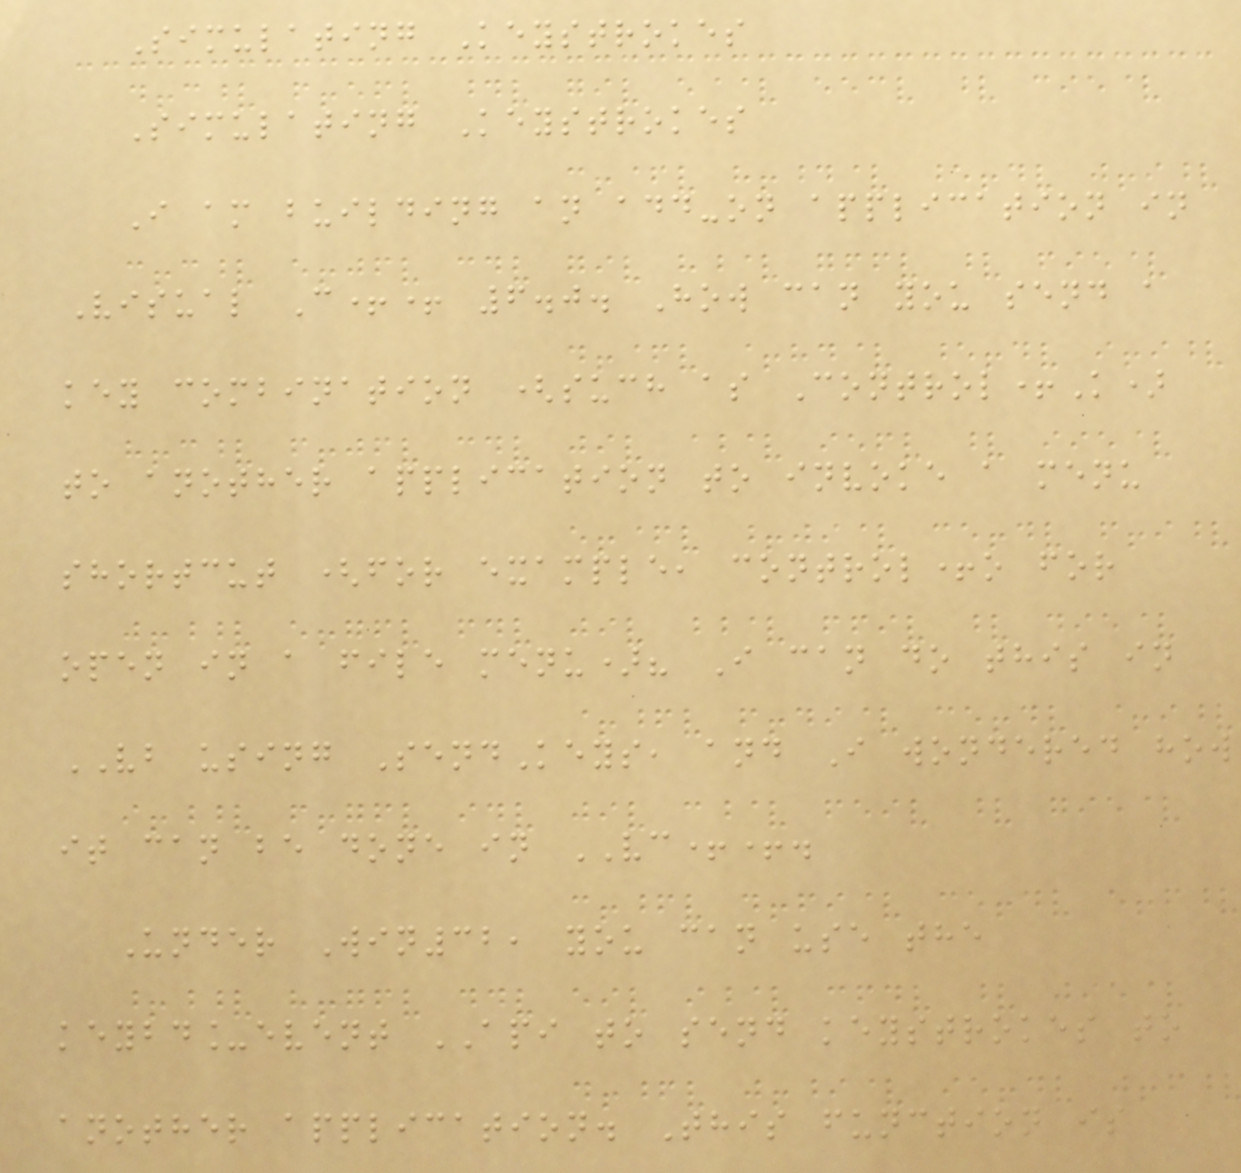Simulating Keystrokes
Simulating Keystrokes
I am building an add-on application in
Visual C++ 6.0. How can you send a
key combination (such as Control+K)
to another application to invoke a menu
shortcut (for example, control+o for
open in a file menu)? I can do this in
VB using SendKeys, and I wondered how
it can be done in VC++.
Under Win32, you can use the
keybd_event API to send keystrokes to
another application. This function is
